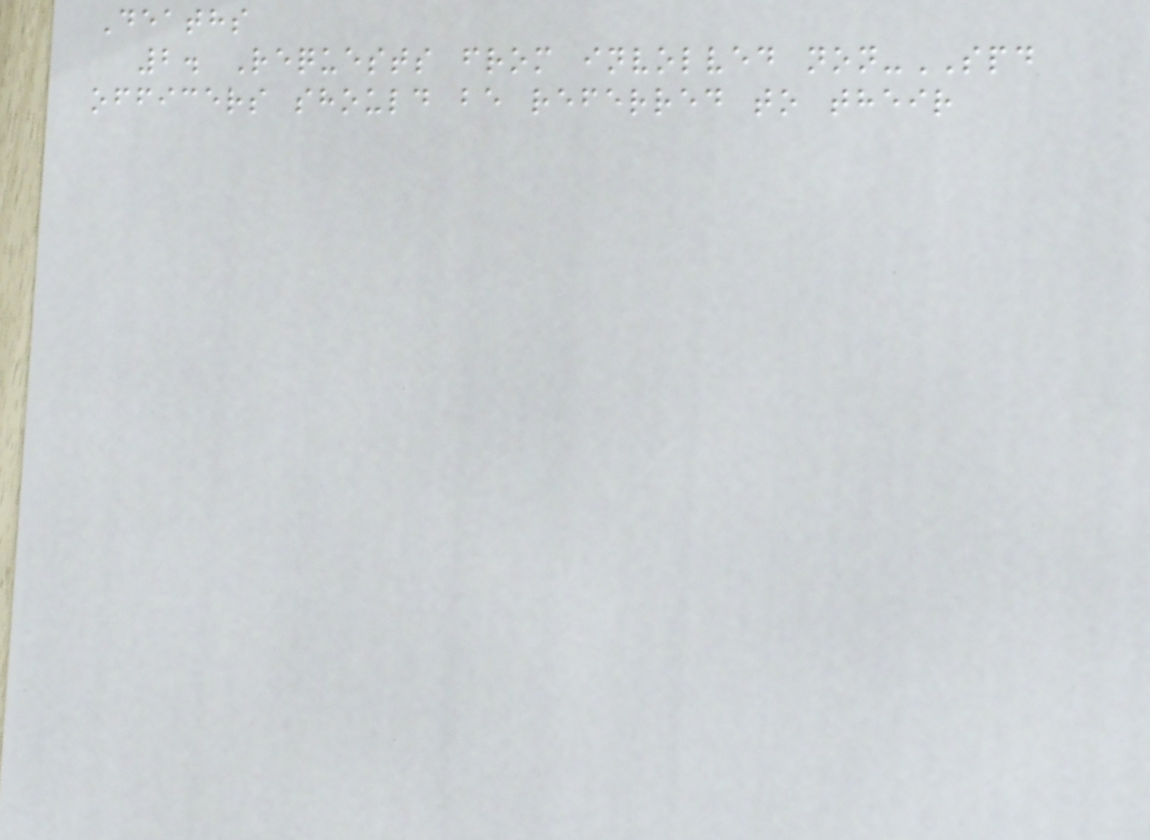Deaths
2. Requests from involved non-SPD
officers should be referred to their
